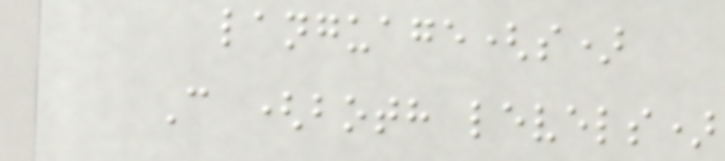language(s)
C (both levels)
